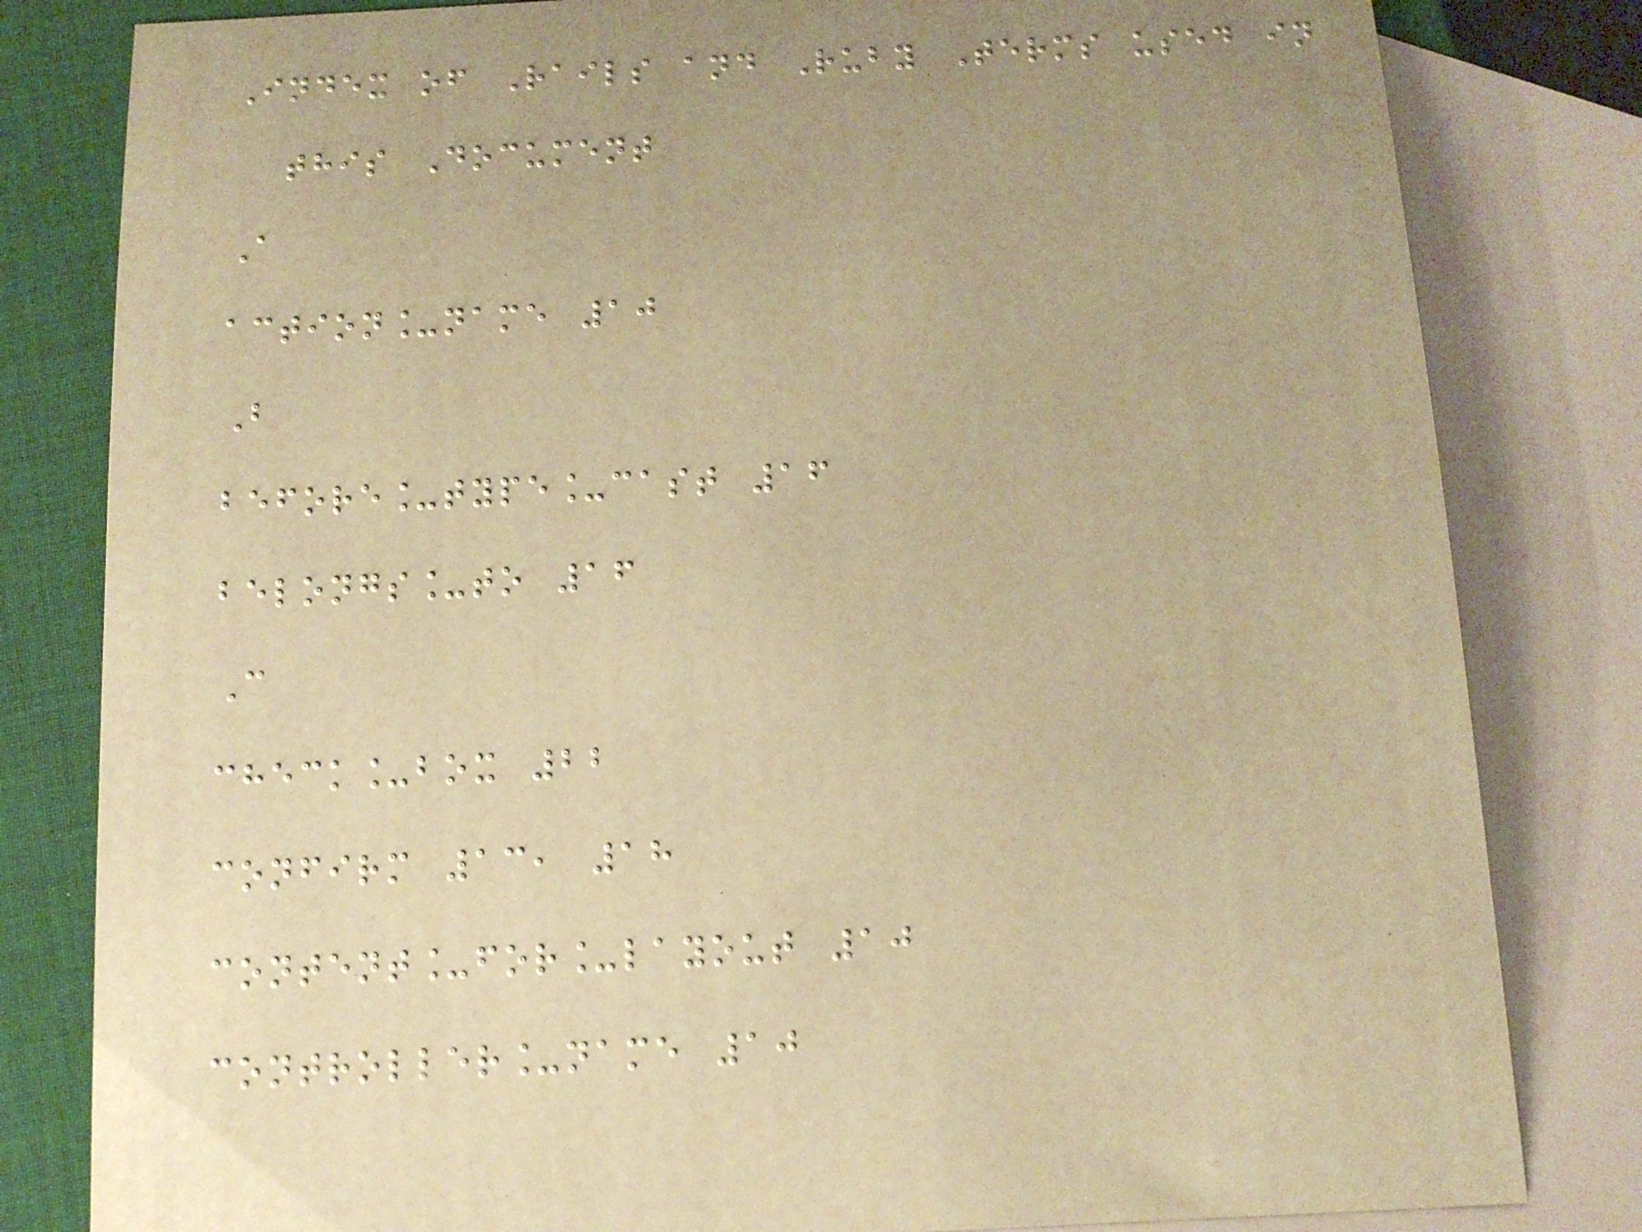Index of Rails and Ruby Terms used in
this Document
A
action_name 10
B
before_type_cast 16
belongs_to 16
C
check_box 22
confirm 13, 18
content_for_layout 10
controller_name 10
